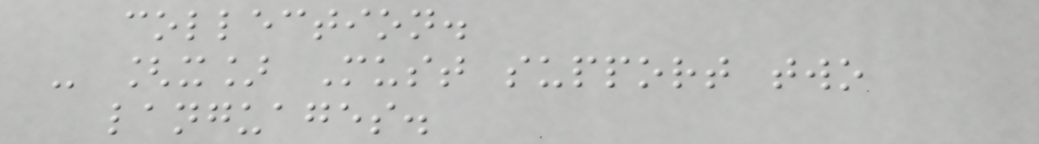collection.
- [x] Must support two
languages.
